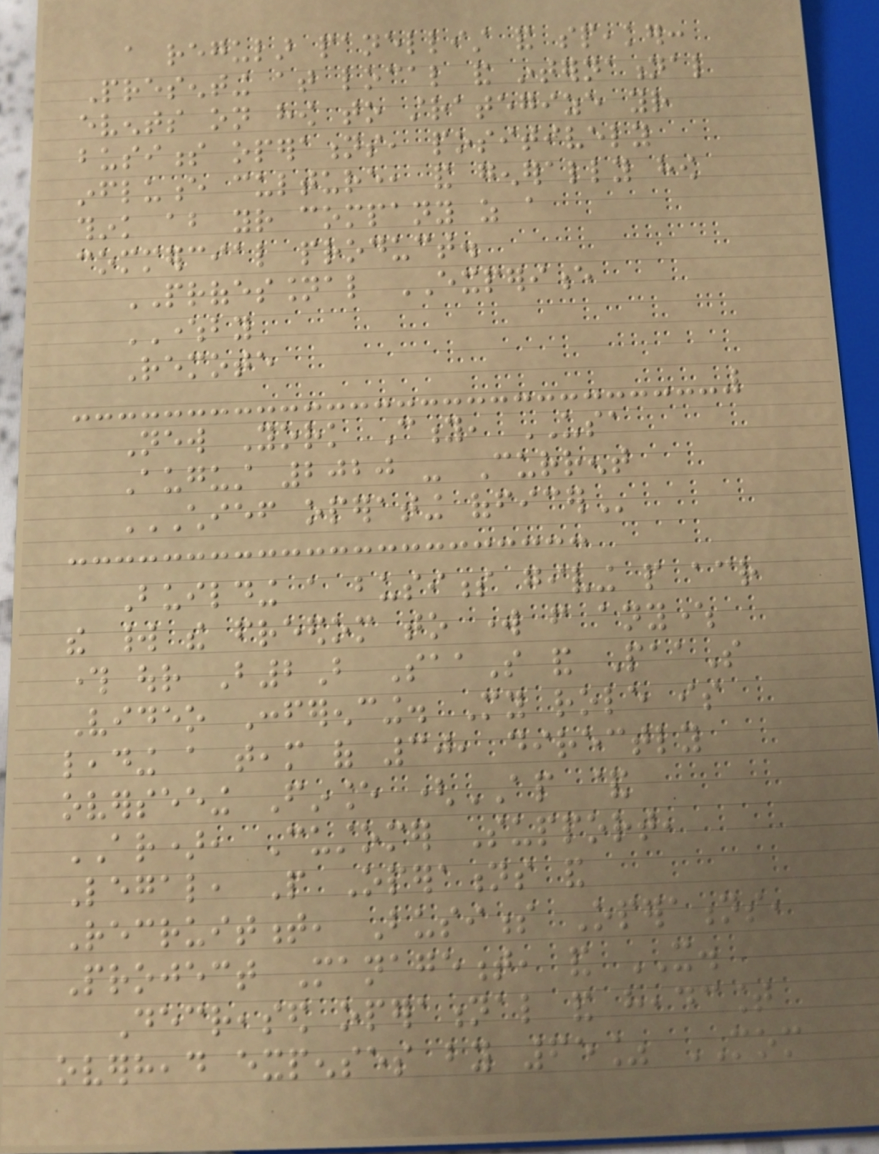a regular panellist and speaker:
Presenting at local and international
events on how to strategize your
business operations, positively
influence culture, and generally how
think about your company as a
commercial product.
PROFESSIONAL EXPERIENCE
WHEREBY
Remote
New York City, USA
August 2020 - Current
CHIEF OPERATING OFFICER
Building a business giving people across
the world the freedom to work from anywhere
through our B2B SaaS and PaaS
Video Conferencing. My role is
leading a team of 30, directly
overseeing Finance (AP &
AR), Customer Support,
Legal, People Operations and
Recruitment, Business Operations,
Project Management, and IT.
Decreased operational and headcount
overhead expenses by 65% MOM
